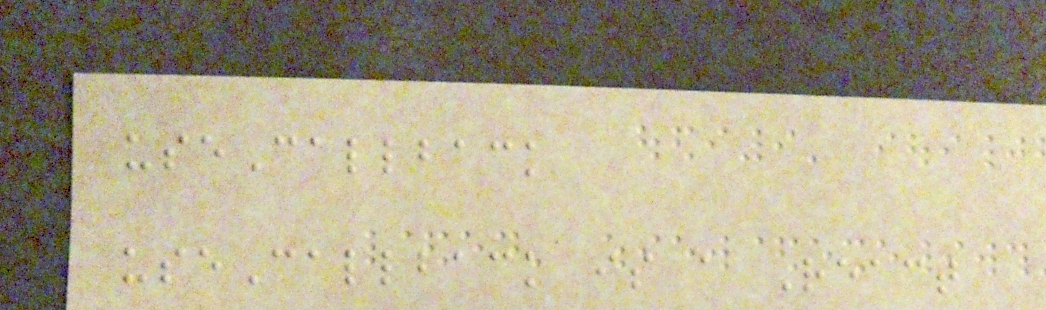useCallback
useCallback is a React
